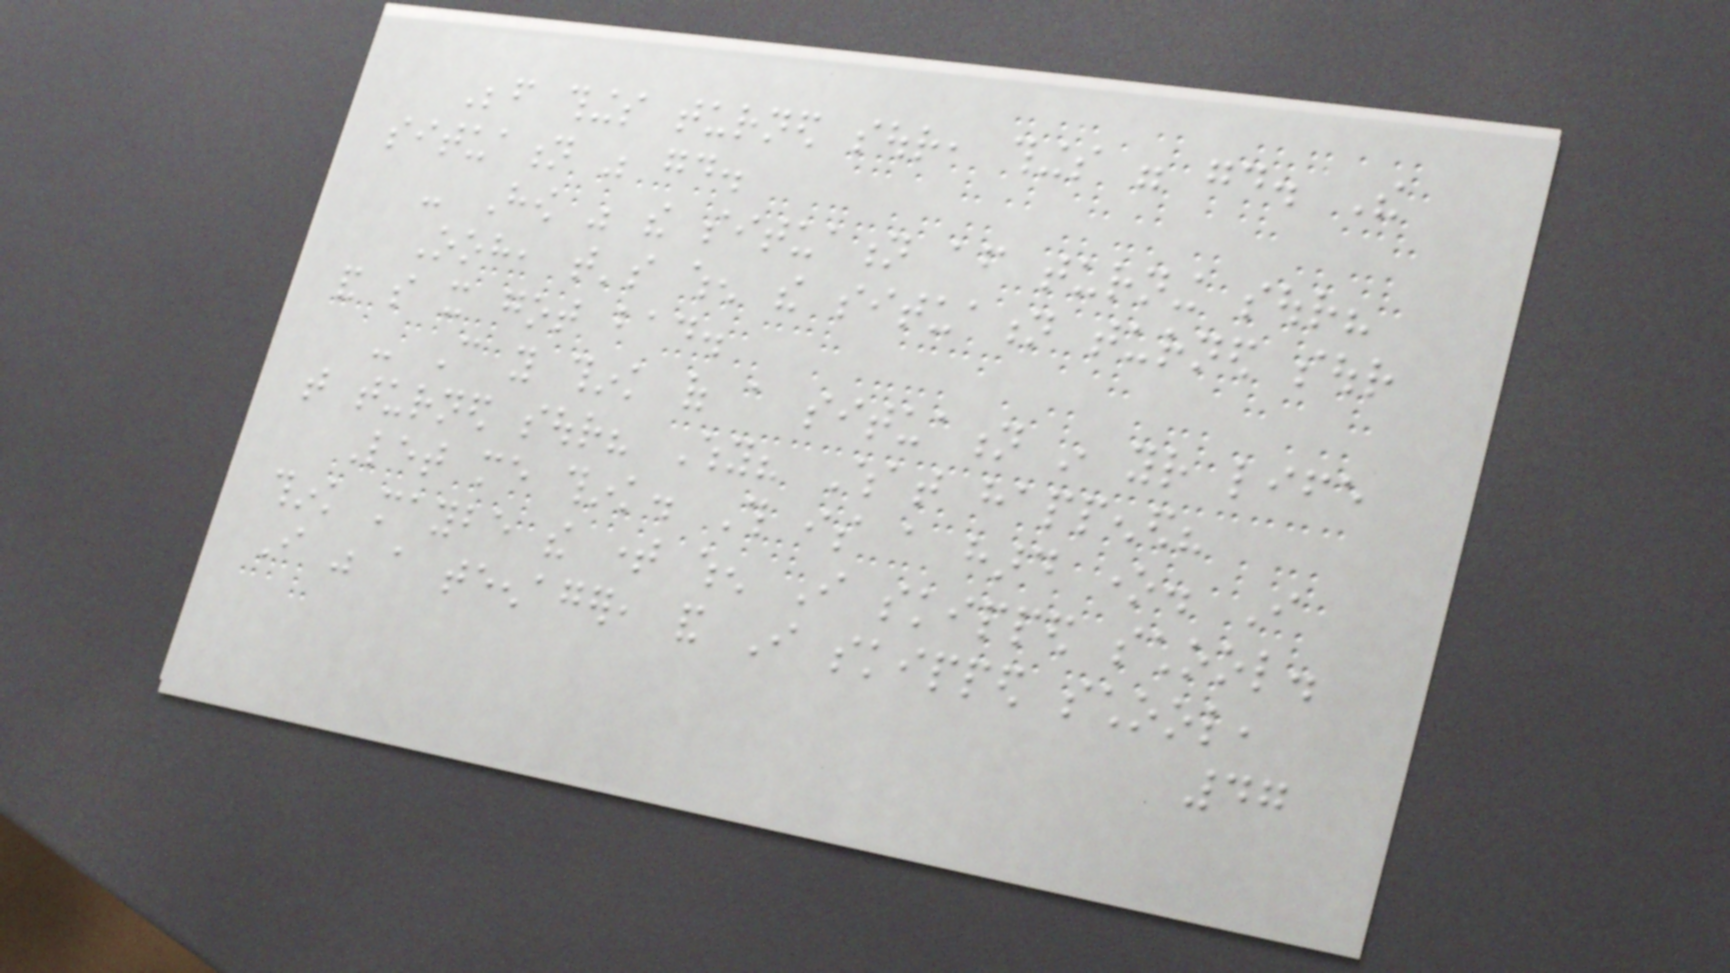Before things turned sour, things were good. The
situation was good.
- How was the situation after turning sour?
Ooh, that's when the situation turned sour
and so it got bad.
- Can you think of a situation in your life
that turned sour? Why? What happened?
Let me think. This is a hard one. I
think maybe the time when I skipped school.
I was a teenager, and I skipped school,
47
